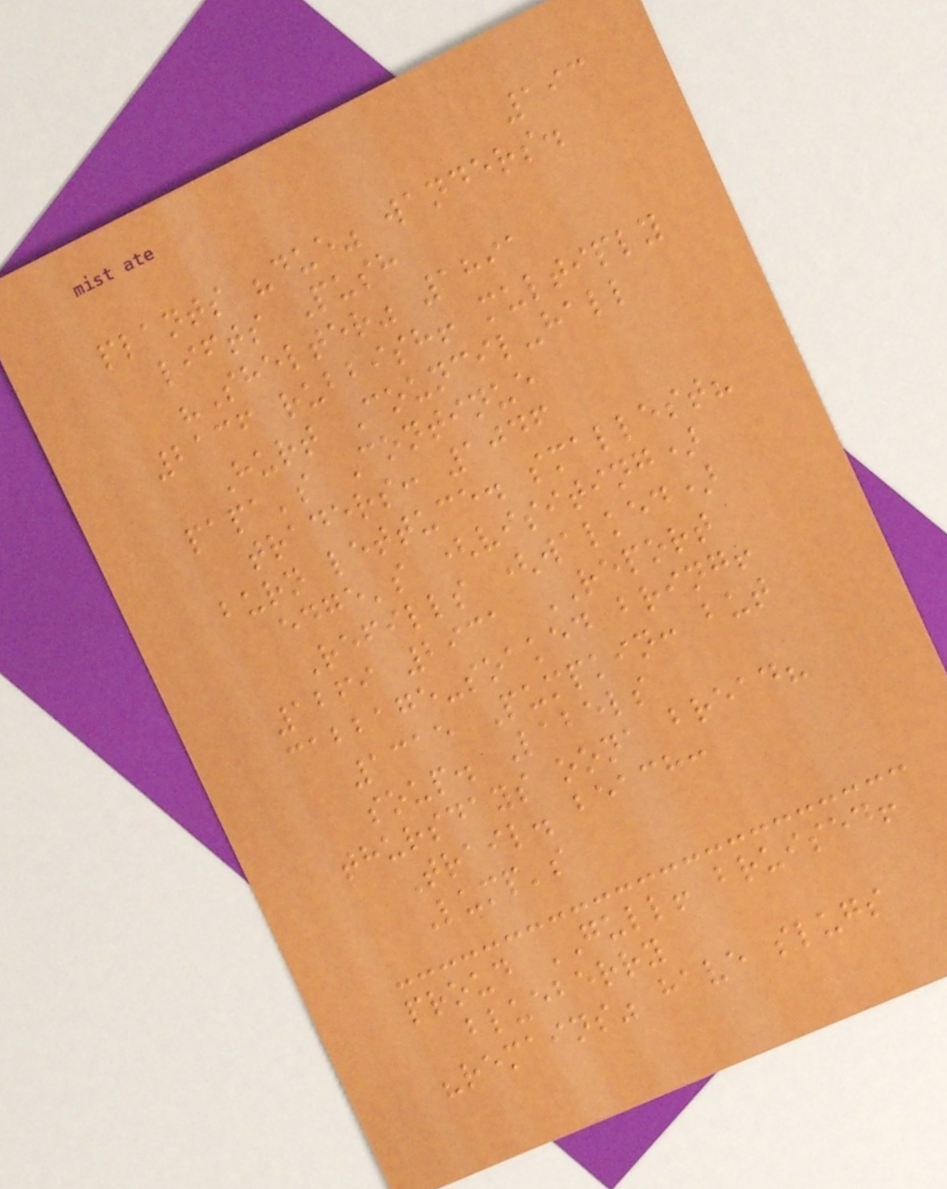193
plants "due" wanders.
lifts Push
"Shelter" 1891
2136 rubbish! multiply
Hurt Council-hall
papa's Continue
traders: 1046
burn lettuce. smallest?
edge's (visiting)
Refills (walked)
1269 2931 REPORT
cabbage-soaked bring!
1315 Pumpkin: but
soup. Labels
thursdays oona bread?
Trail. beach:
Lump's
proud GULL! bruised!
blueberry
"remains" have slugs
